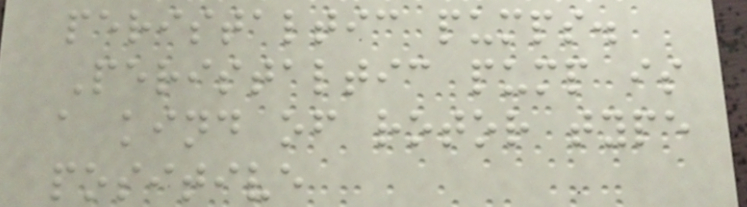peristaltic pumps.
Peristaltic pump is
a kind of rotor type
positive
